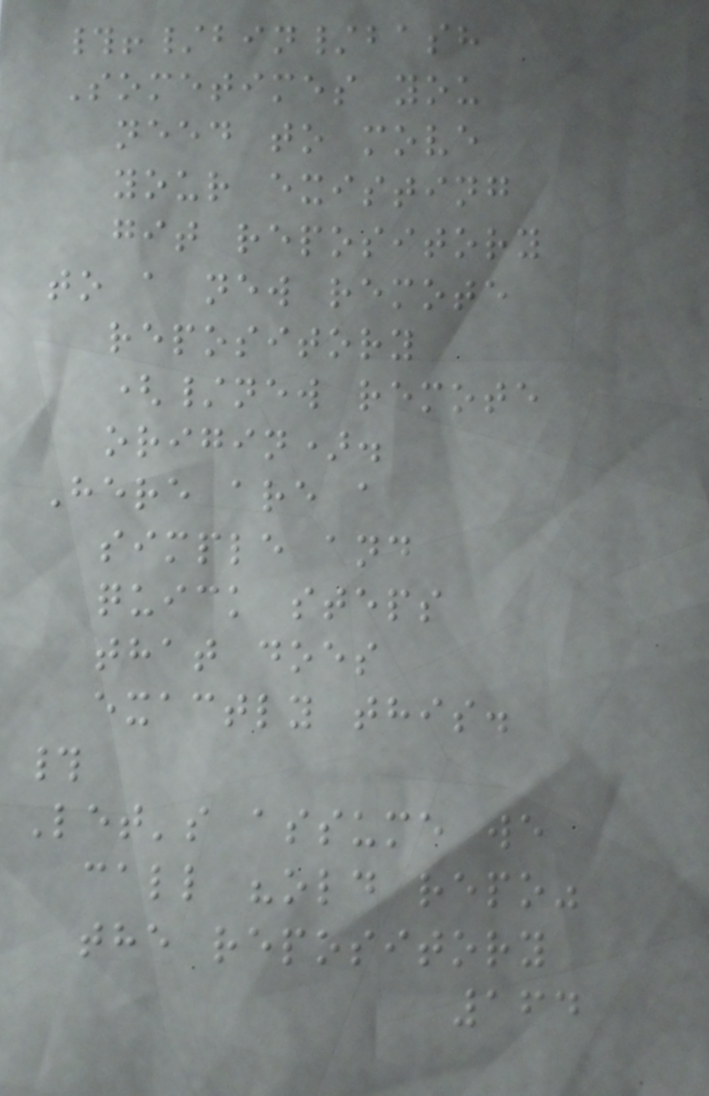#!/bin/bash
Sometimes you
need to move
your existing
git repository
to a new remote
repository
(/new remote
origin).
Here are a
simple and
quick steps
that does
exactly this.
#
Let's assume we
call "old repo"
the repository
164
